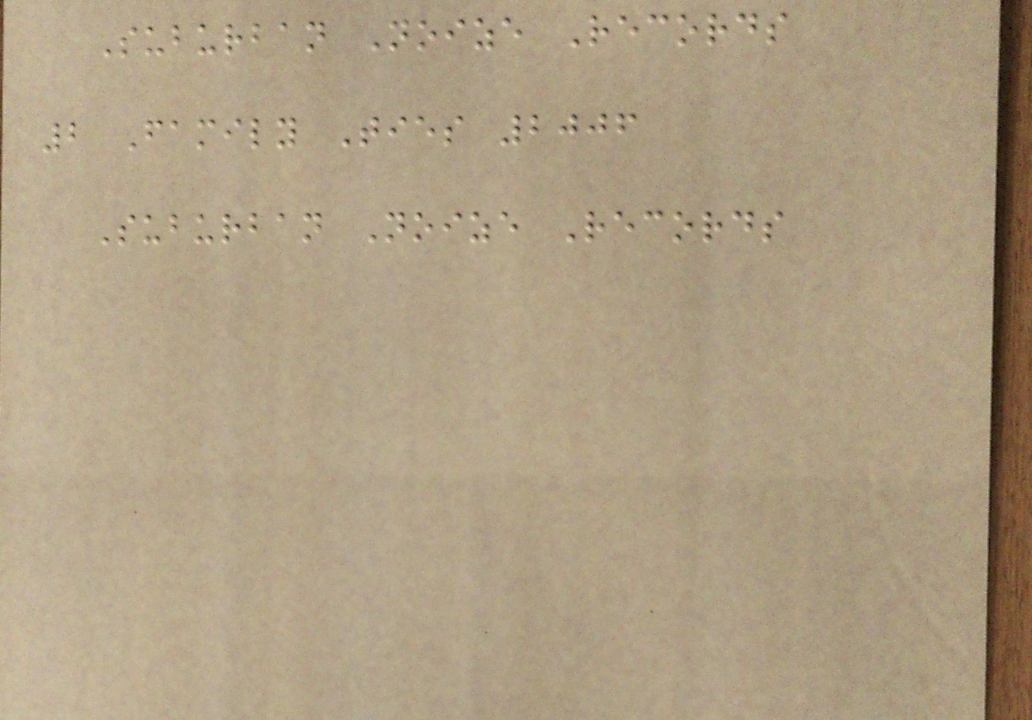Suburban Noize Records
2 Family Ties 2006
Suburban Noize Records
